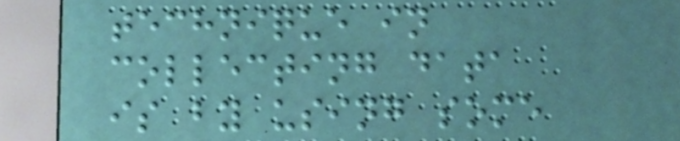technique in
collecting data
is by using some
